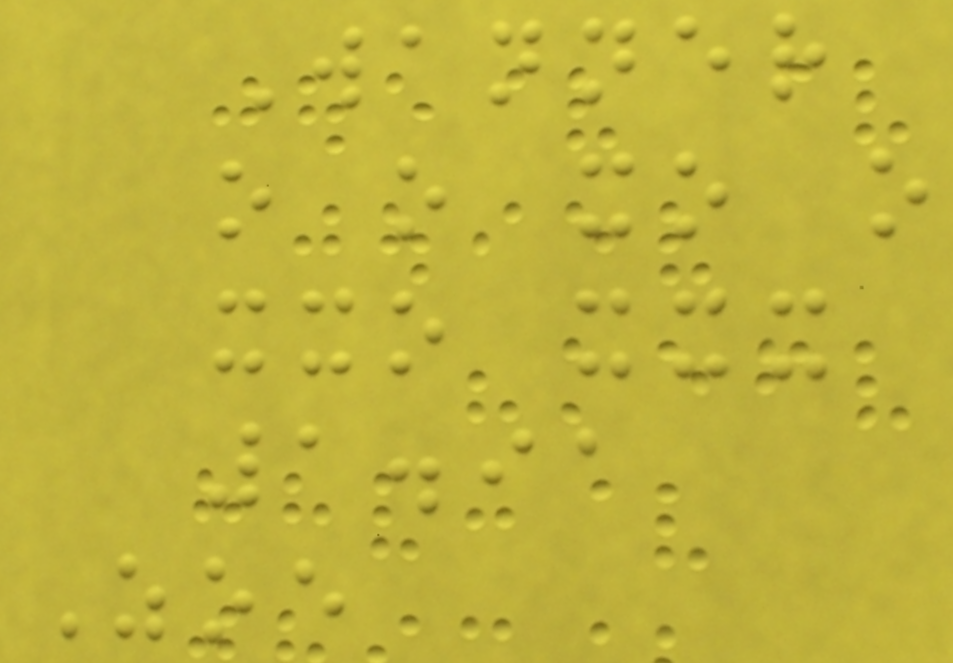Wanner
o o xo o
xxo xxx
1.91
Zoe
